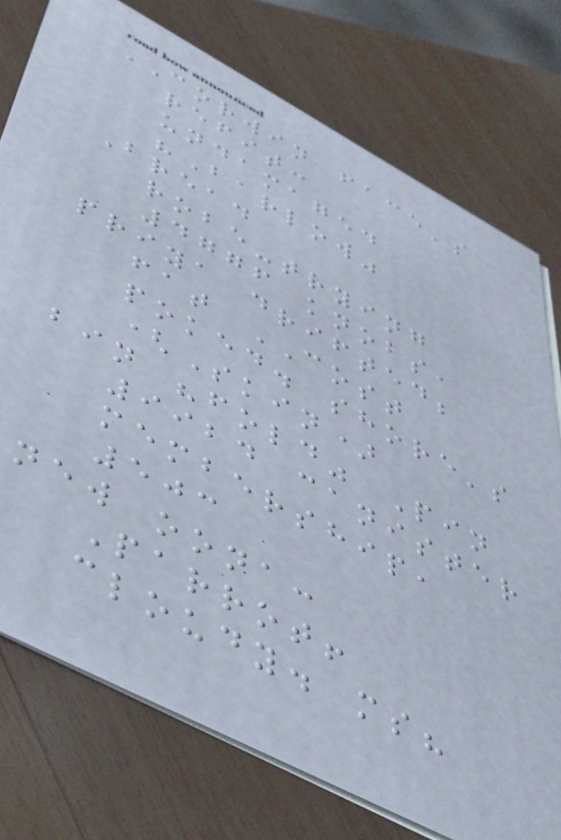CORWIN face's
refit:
undamaged
"Barlow"
Bread
robe-trying
4776 knobs,
priya drifted;
fat COST
poked. shore's
(Skin)
bin "fold" Pin
9924 canister
membership,
503
new oona:
Parrot!
cloudy. ms?
